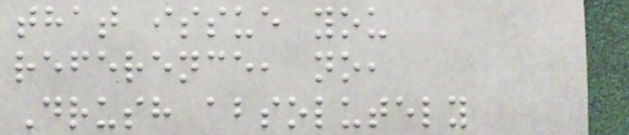that issue you
reference, no,
Drush absolutely
